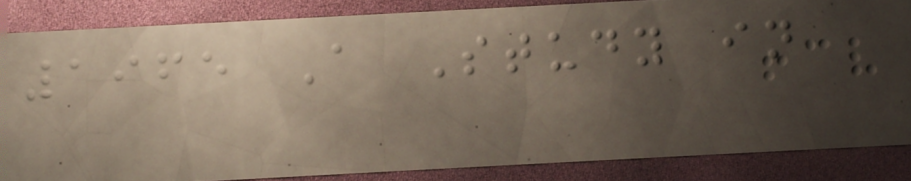1965 A Study in
